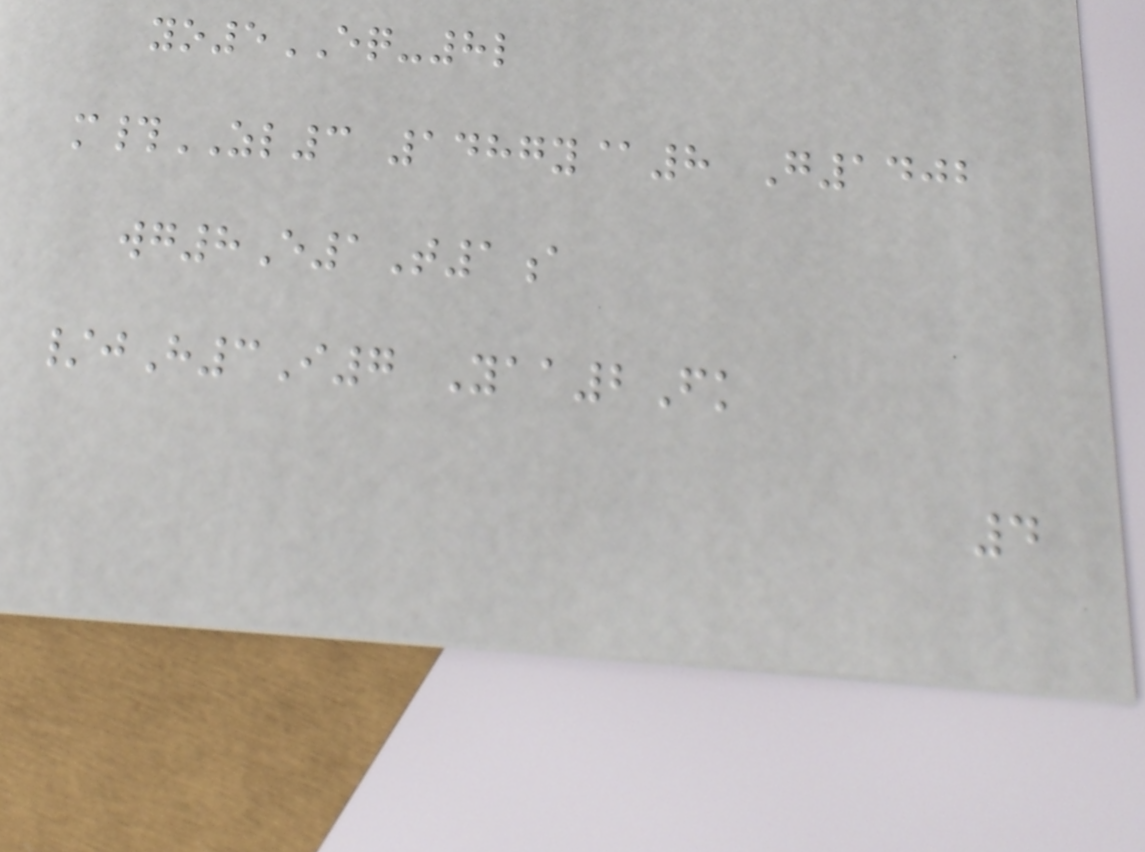yo5EQ-8l
m#ZL3 1487y@8 G1402
wg8E1T1a
/jH3I7 Yaa2Fk
4
